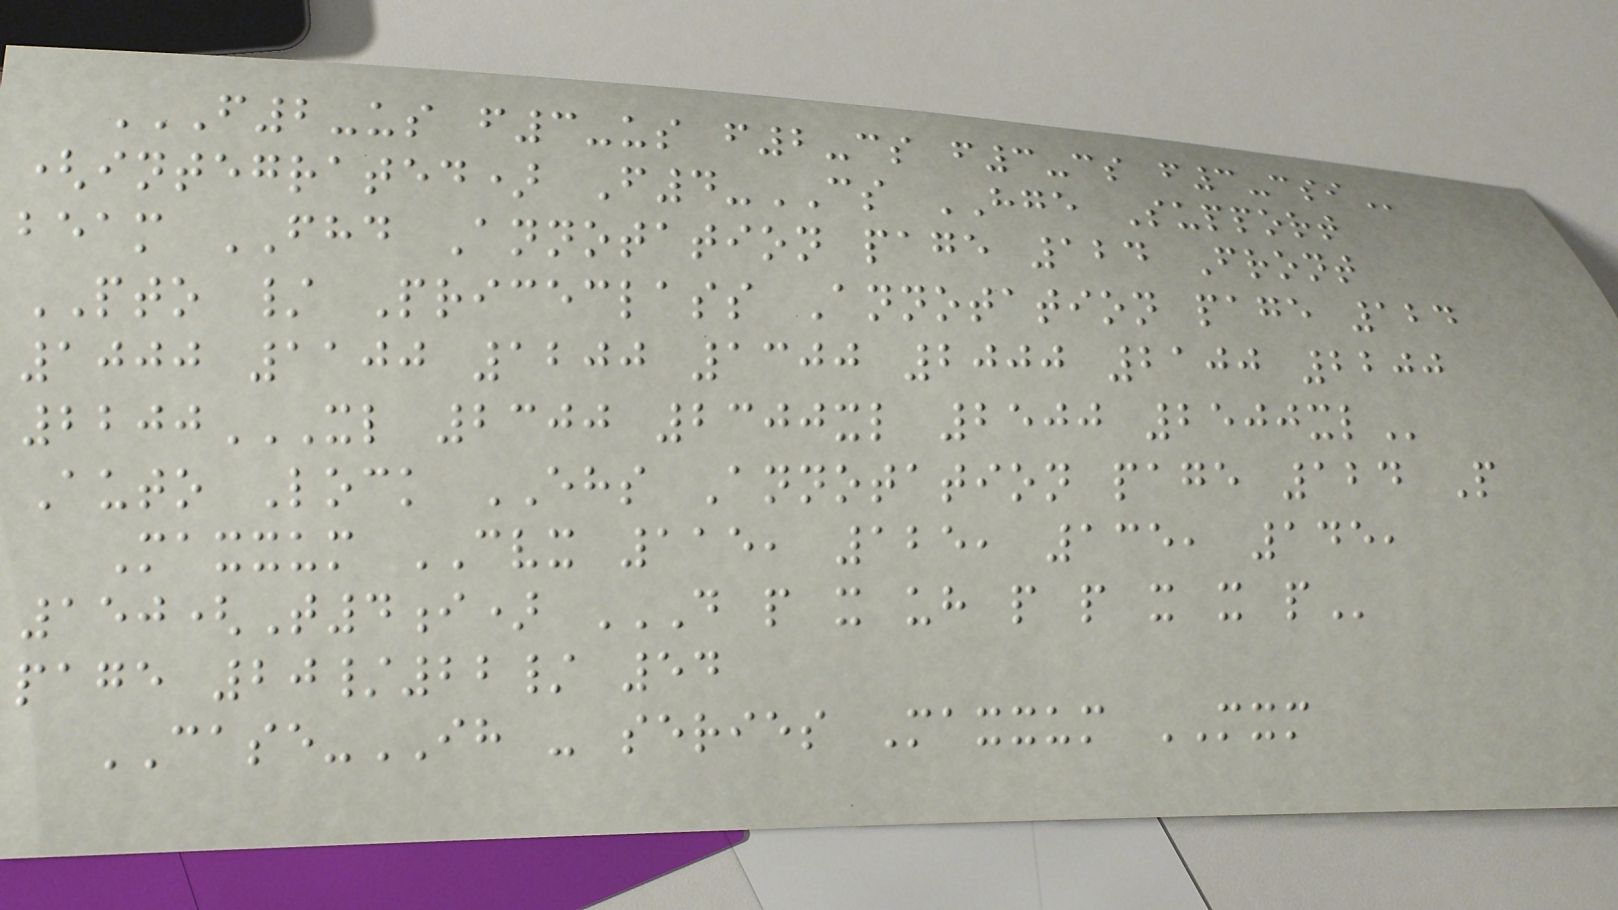F2-US F3-US F2-CS F3-CS F3-CSI
(integrated) F4-CS HGE Support
beam FHD Annotation page 124 Front
PTO / Priceclass Annotation page 124
1000 1100 1200 1300 2000 2100 2200
2200XL 2300 2300XL 2500 2500XL
Auto Lock EHS Annotation page 124 P
Maxxum CVX 115, 125, 135, 145,
150(T4i) D P X UH P P X X P
page 20/22/ 54
CASE-IH - series Maxxum MXM
